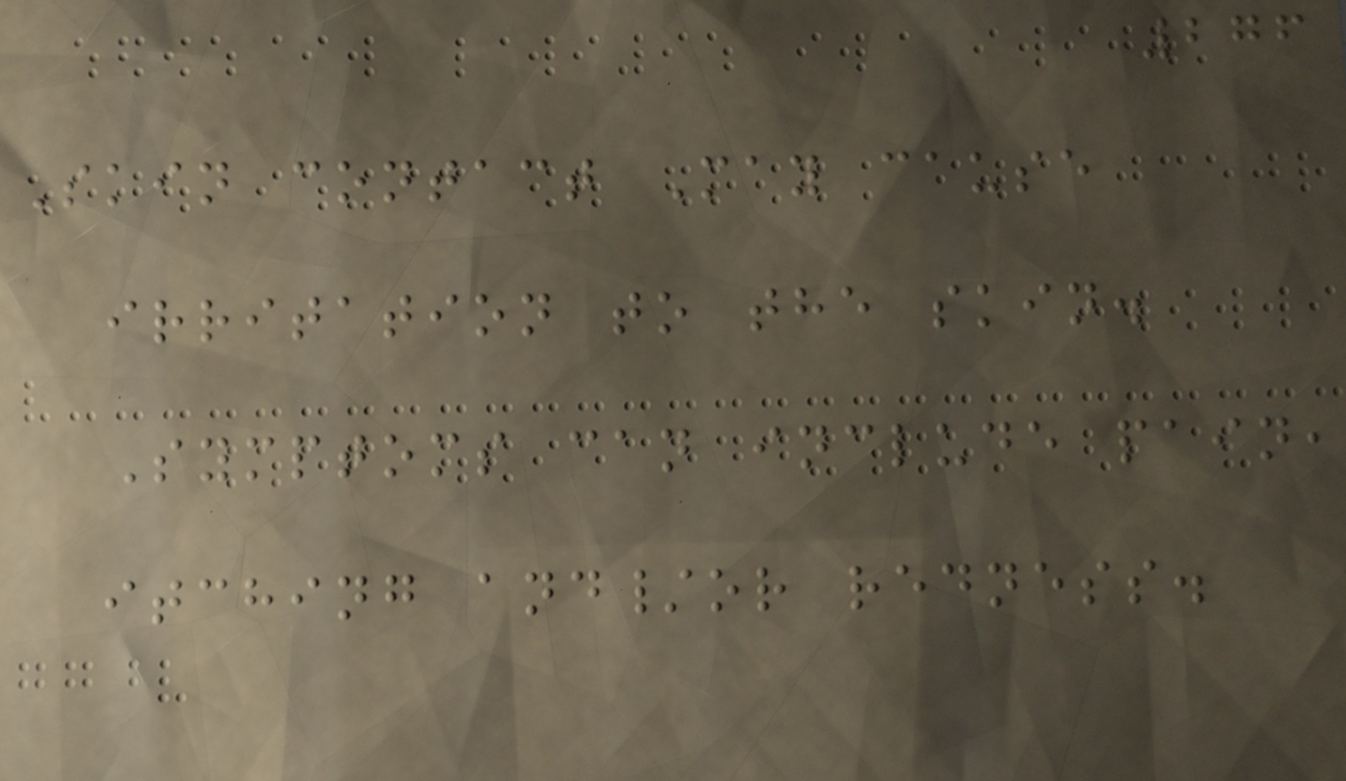276
Skin contact May cause
irritation to the skin.
Symptoms can include pain,
itching and/or redness.
